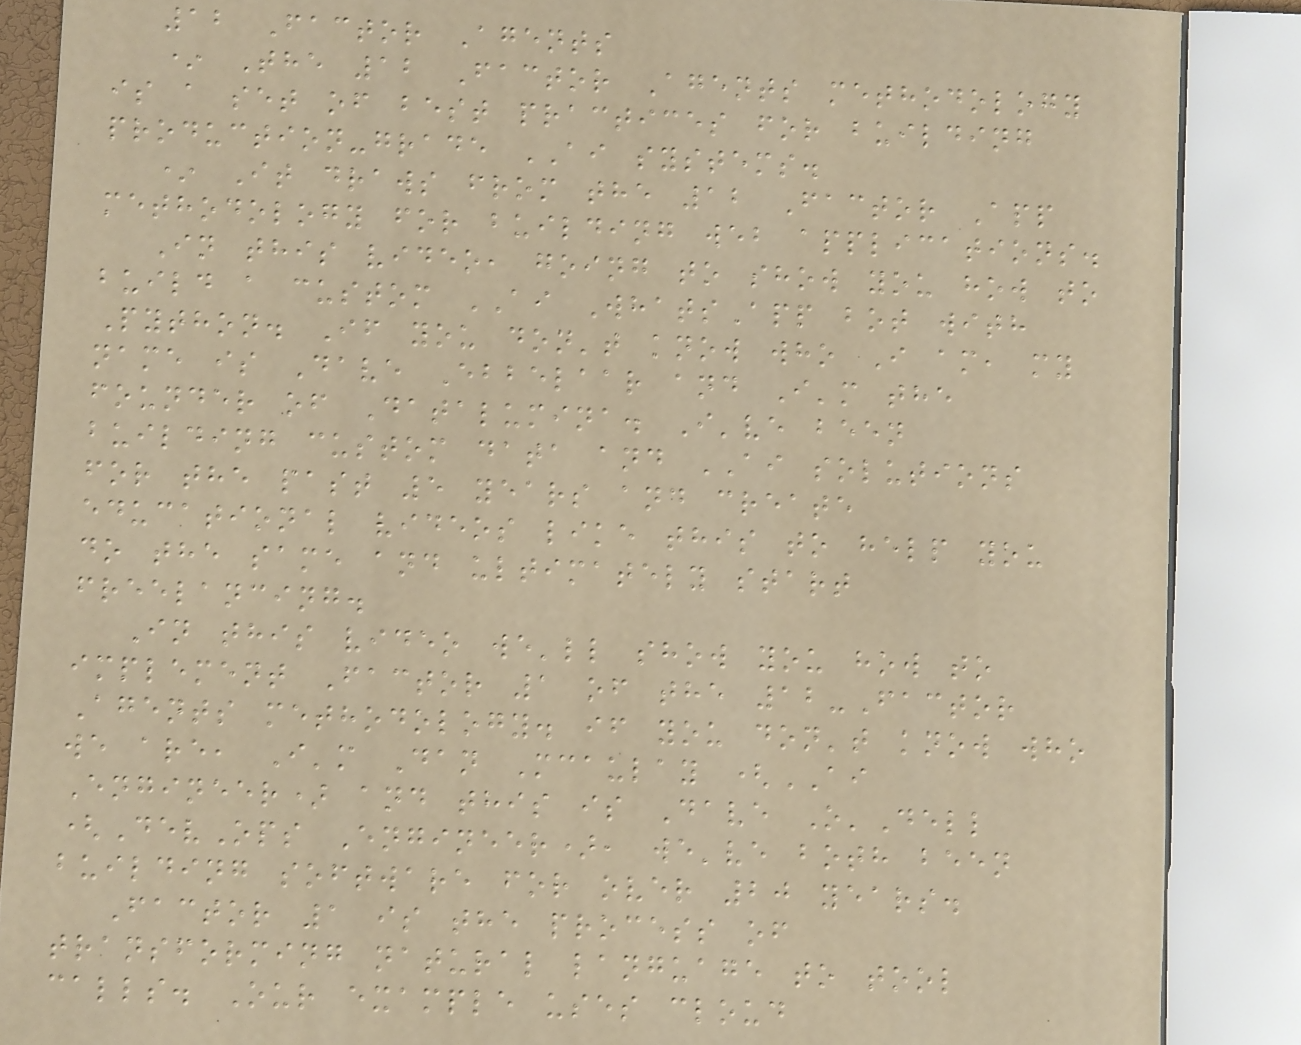12 Factor Agents
* The 12 Factor Agents methodology
is a set of best practices for building
production-grade AI systems.
* It draws from the 12 Factor App
methodology for building web applications.
In this video, going to show you how to
build a custom AI WhatsApp bot with
Python. If you don't know who I am, my
name is Dave Ebbelaar and I'm the
founder of Datalumina. I've been
building custom data and AI solutions
for the past 5 years and create
educational videos like this to help you
do the same and ultimately start
freelancing.
In this video we'll show you how to
implement Factor 1 of the 12-Factor
Agents methodology. if you don't know who
we are, I'm Dan Mcaulay (AI
Engineer) and this is Dave O'Dell
(DevOps Engineer), we've both been
building software for over 20 years.
Factor 1 is the process of
transforming natural language to tool
calls. Our example uses cloud
